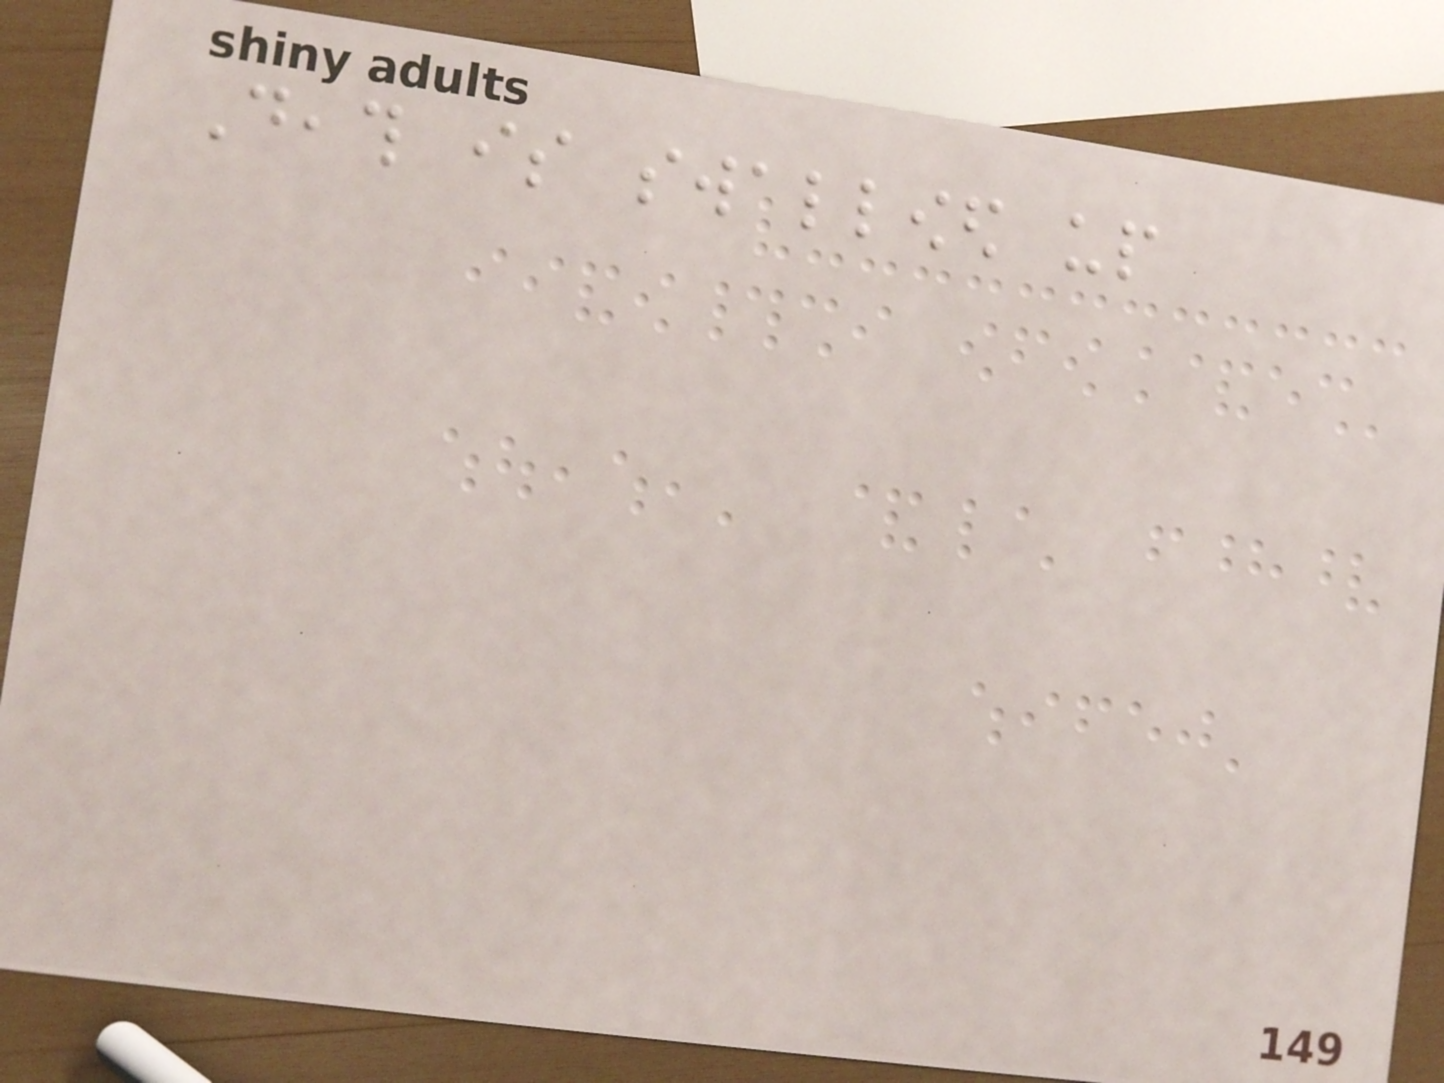Death is swallowed up
